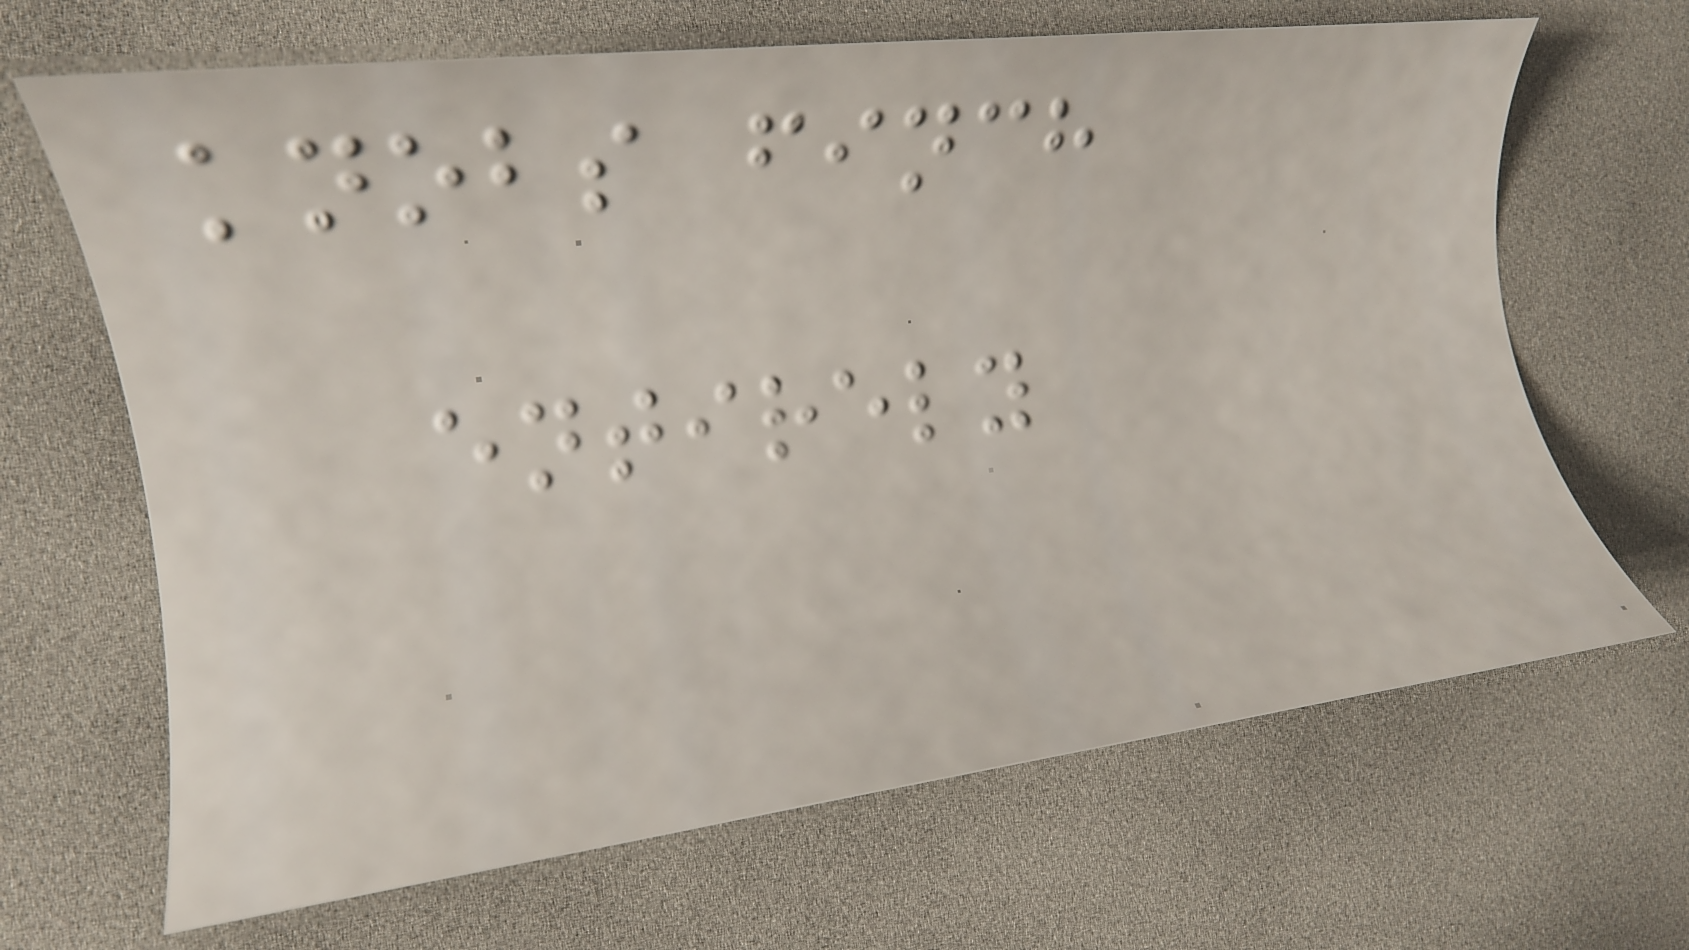knobs finch
entirely
